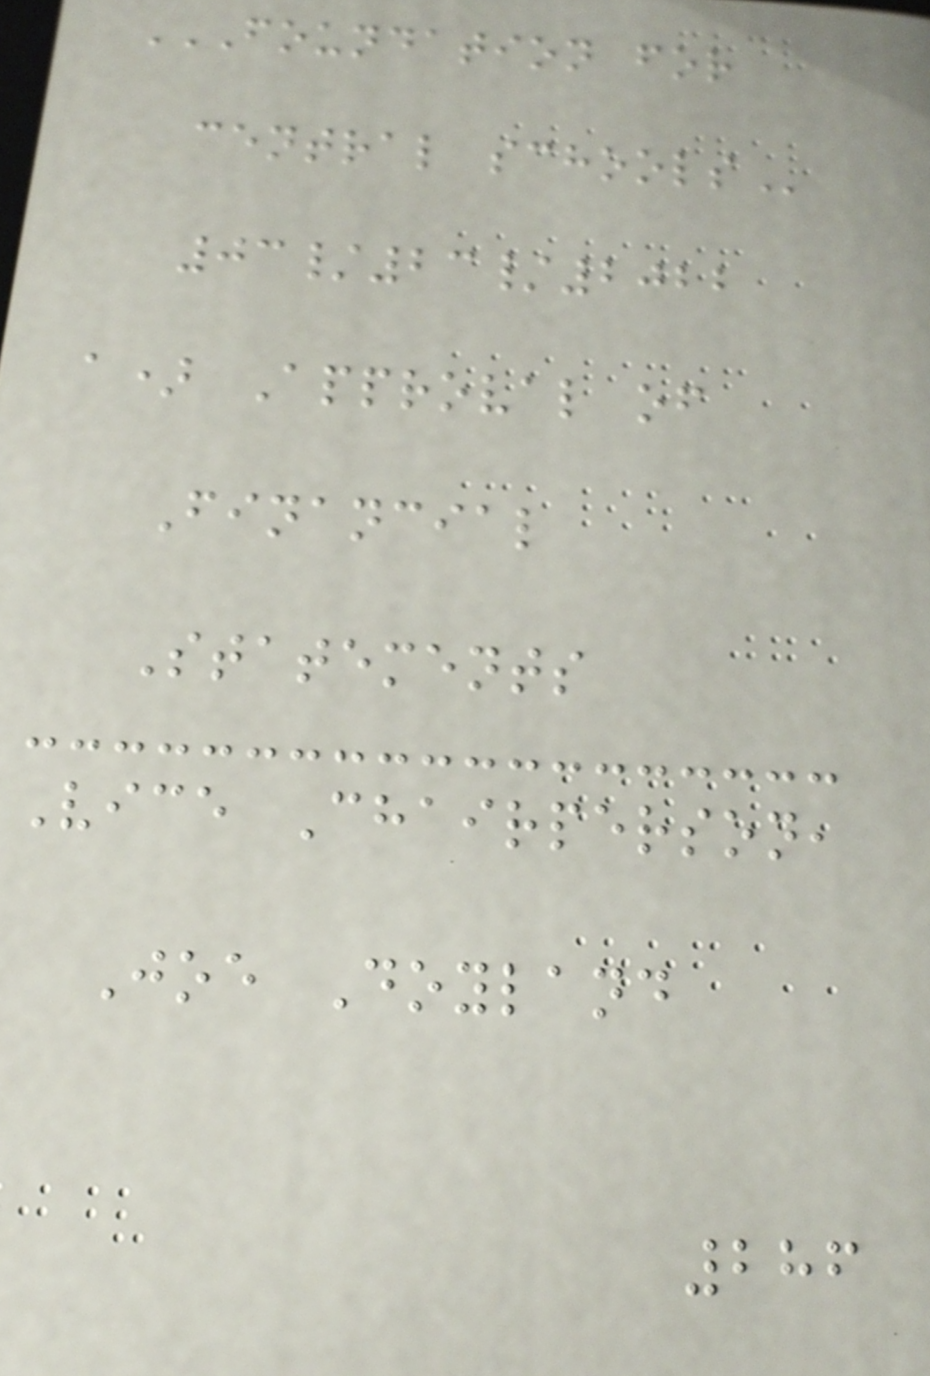FOUNDATION FOR
CENTRAL SCHOOLS
03/23/2022
a) Approval of
Financial
Statements
Vice Chairperson,
Joe Doyland
286
